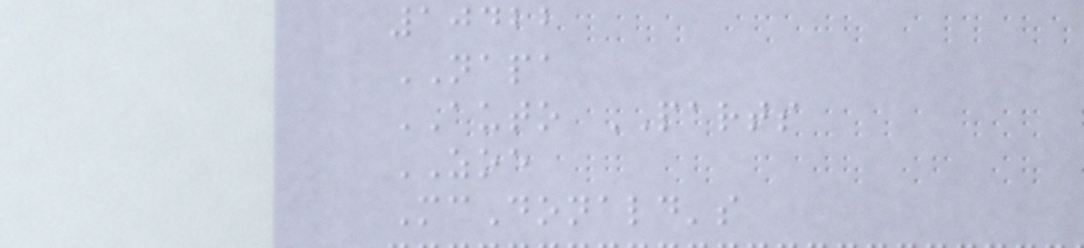10422
NAPA
AUTO PARTS
ZOE
McDonald's
